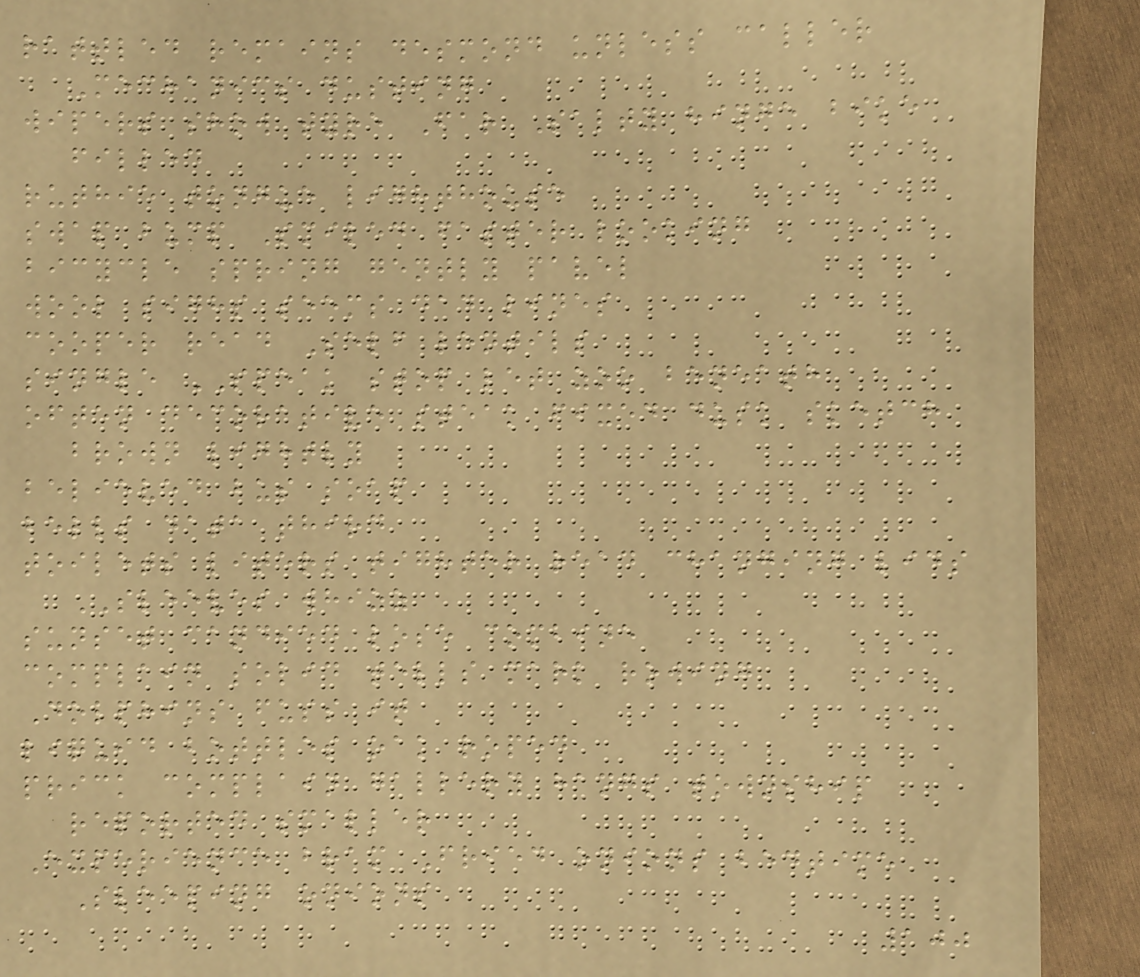rattled remains desmond unless caller
Mechanics dusting
wipers show tyre Far Salty hinge bike
filled
ruthie tongue lighthouse
swap bump Smiled faster looking
bicycle spring gently pavel
wool sighs seems dad lines
cooper read Self lentils
single SPEAK stop let zoo beneath
often decorative steak fixed dusk sketch
brown lightly
believed bus soap
bells data third
toilets liters tighter read changing lids
SLEEVES whizz
sunset candied lose combine
complain solid tells mark rowing
Dolphins fuss it
liquid bottles oak roped
prick complain gallery hangs township
reported smaller
Experience bram Fried onions bedtime
Sleeping onions
100
